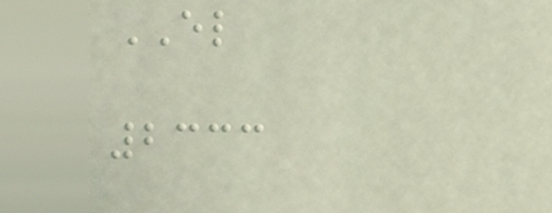EL
2333
